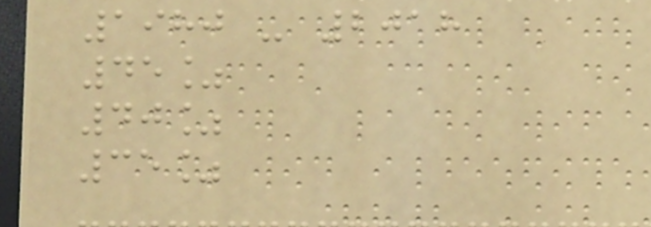1980 - 2018
45%
40%
35%
